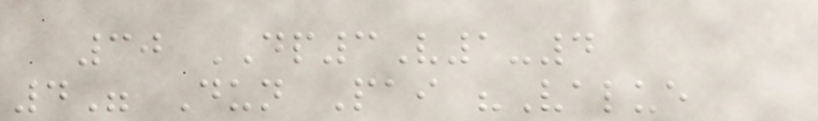30 DP3V1-4
4" Dun Pai "Value
